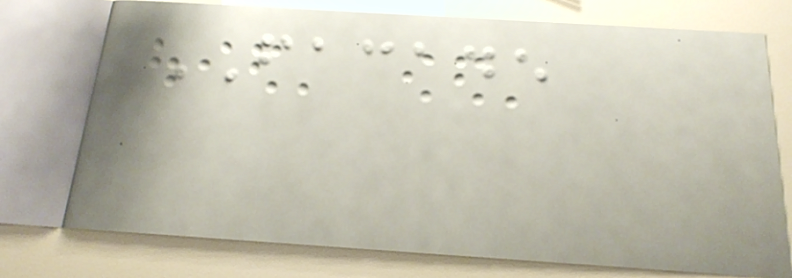FACADE
